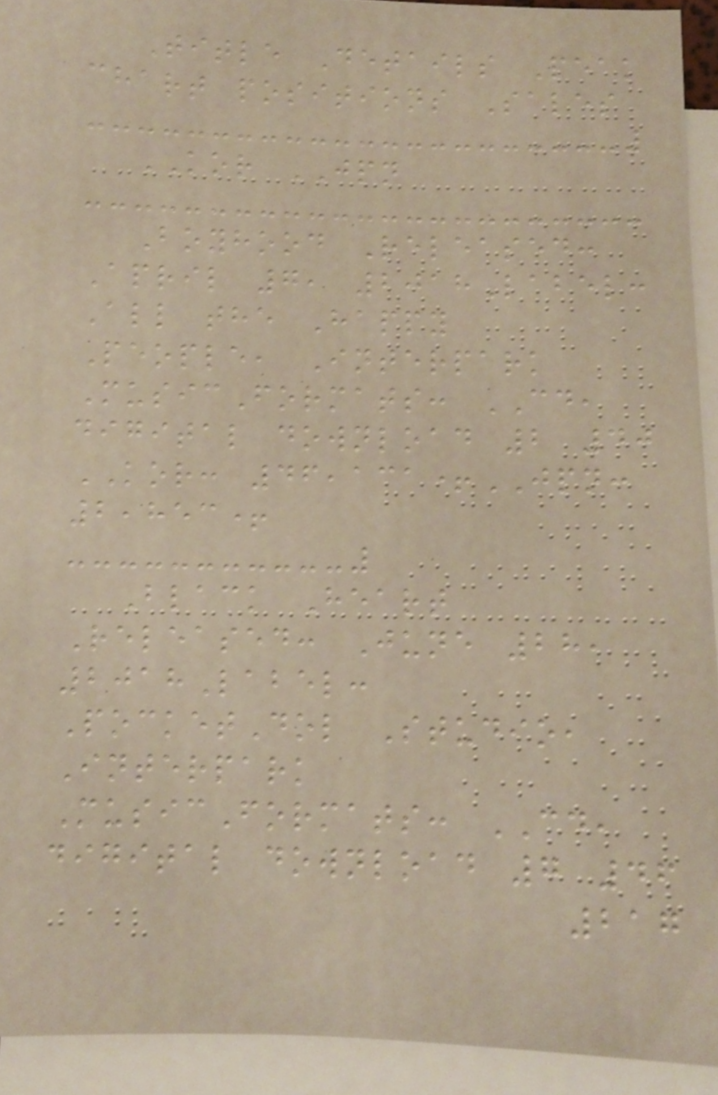Title Details Peak
chart positions Sales
KOR JPN
Boyhood Released:
April 7, 2018Label:
All the Happy
People, Interpark
MusicFormats: CD,
digital download 2 40
KOR: 46,131+JPN:
2,853+
Black Heart
Released: June 28,
2018Label:
PocketDol Studio,
Interpark
MusicFormats: CD,
digital download 7 46
217
